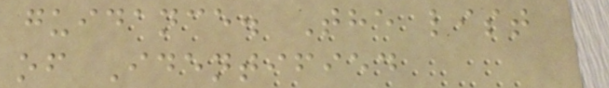guidance. The list
of Identified
